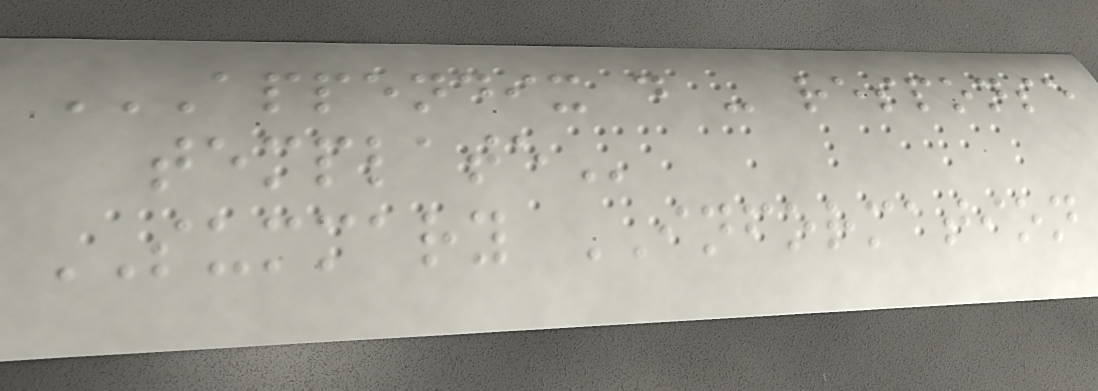APPENDIX D - RESPONSE
TEMPLATE
SUMMARY INFORMATION
